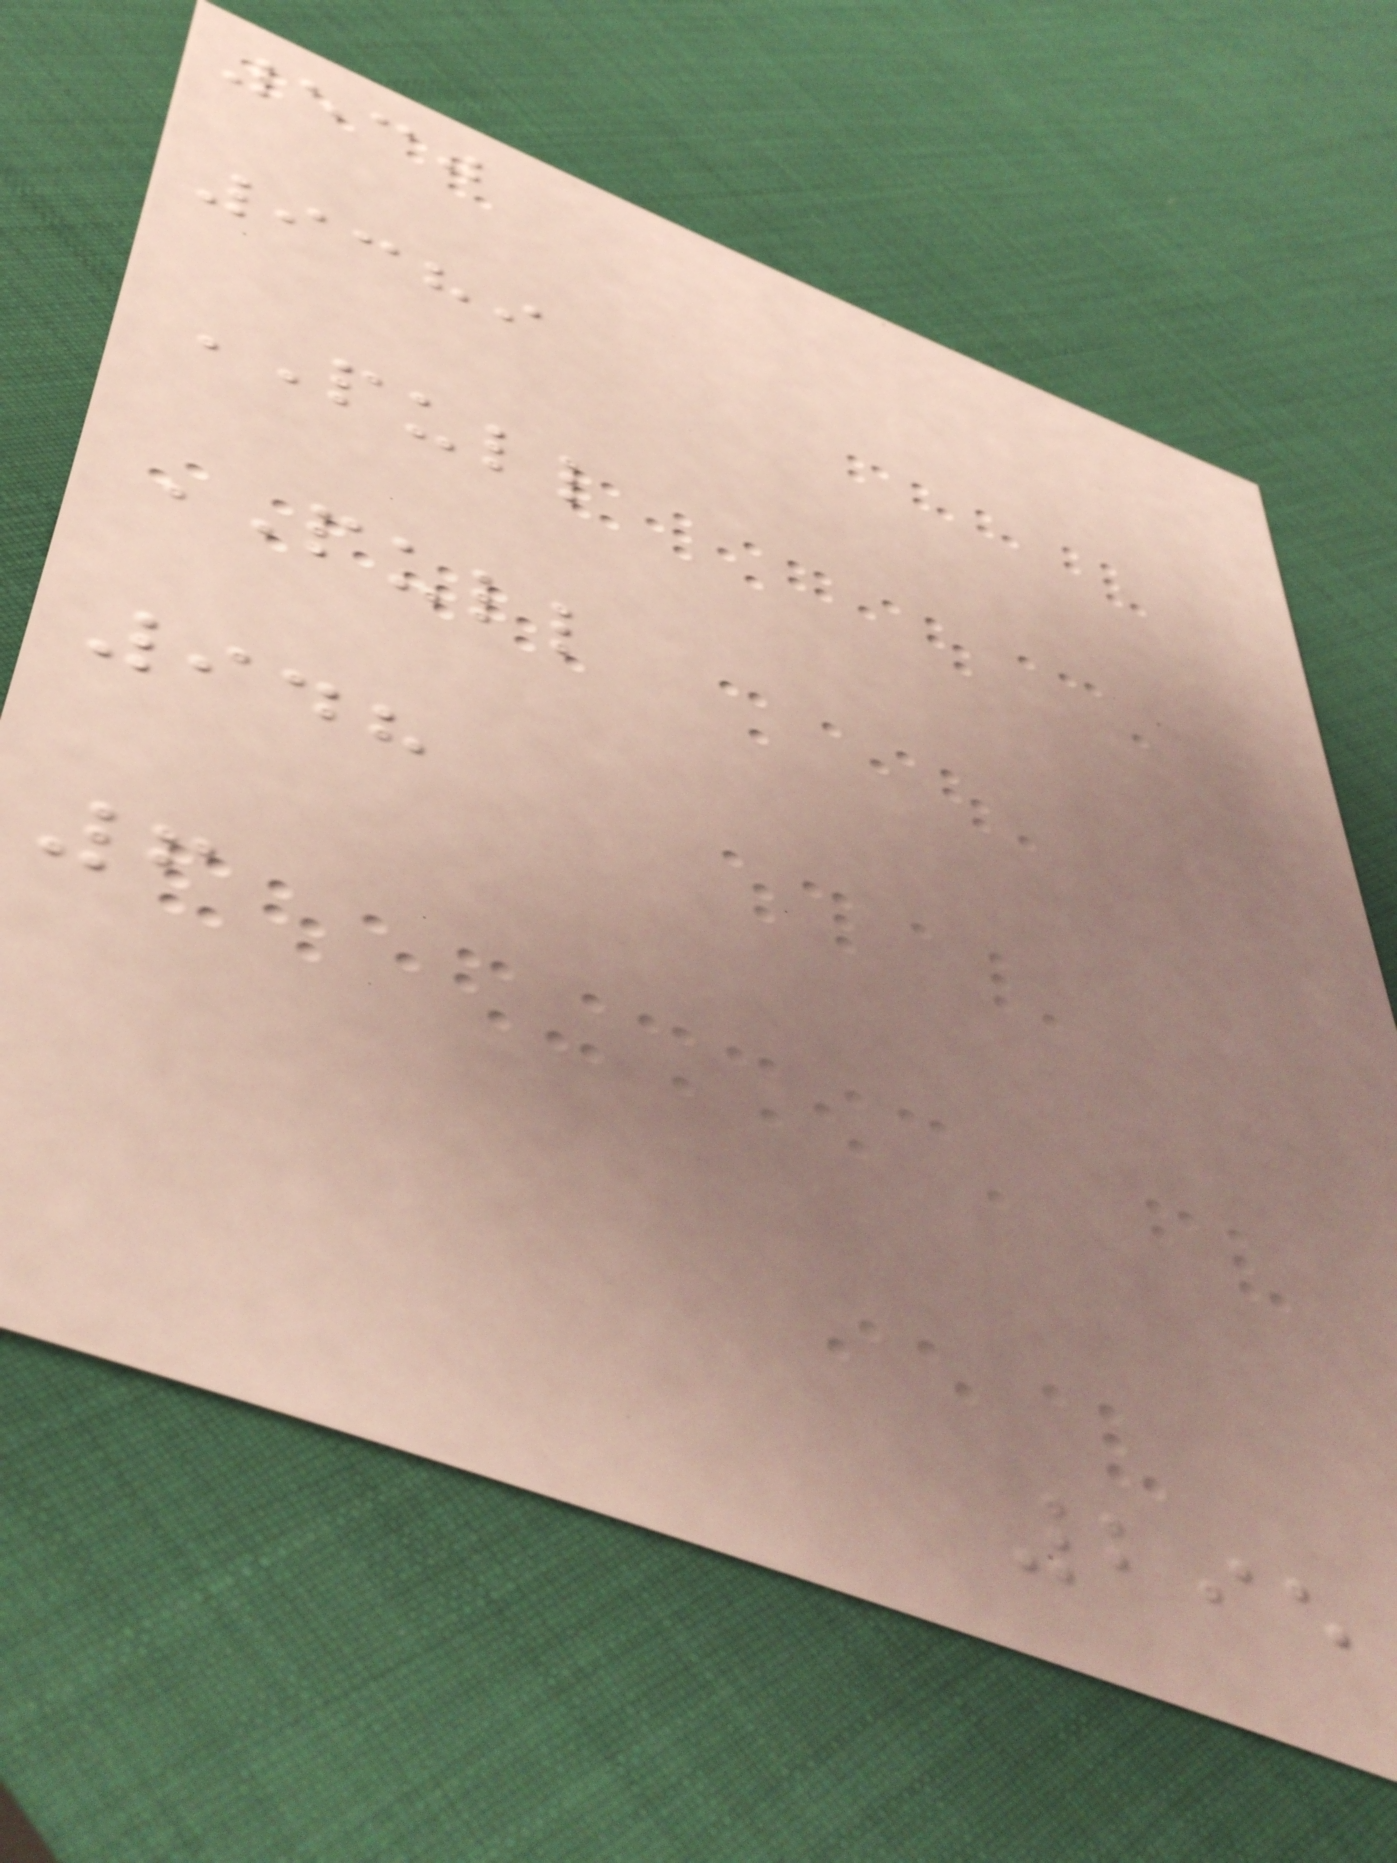530
9389
PULL
PULL
948
6
295
